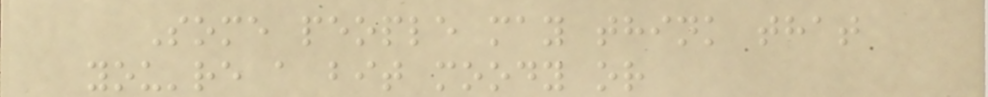Some people may think that
you're a bit moody or
